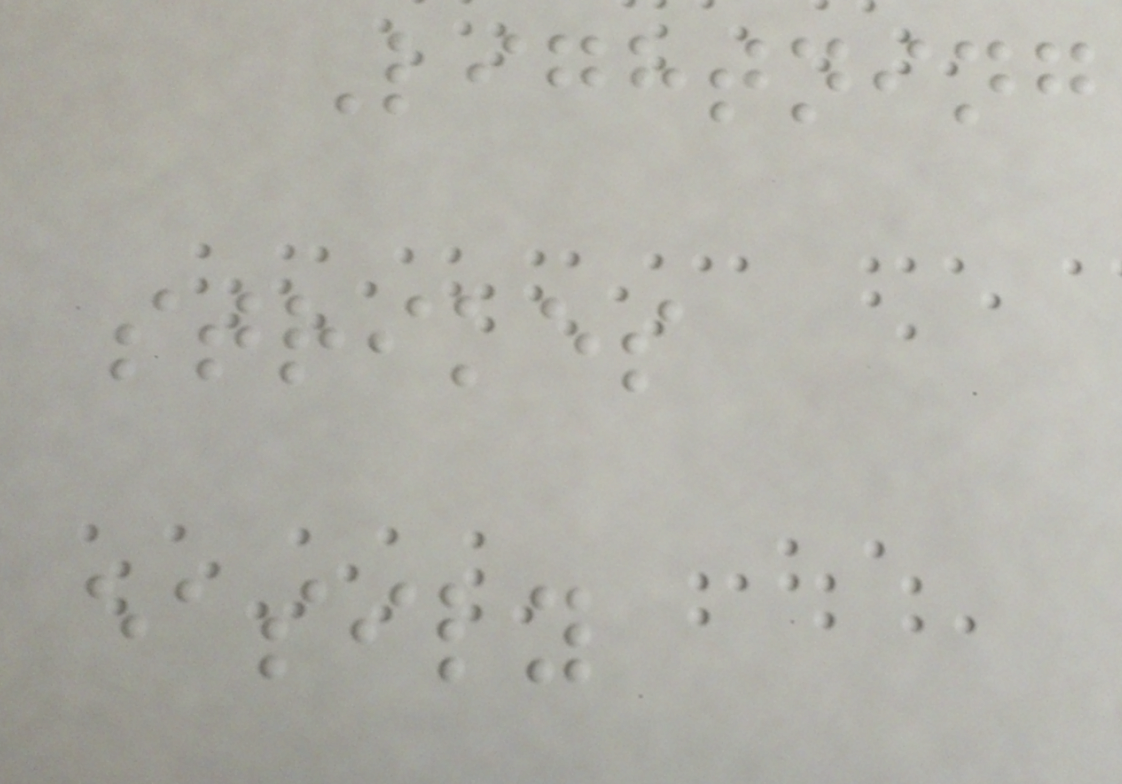Lightning
strikes
easily
